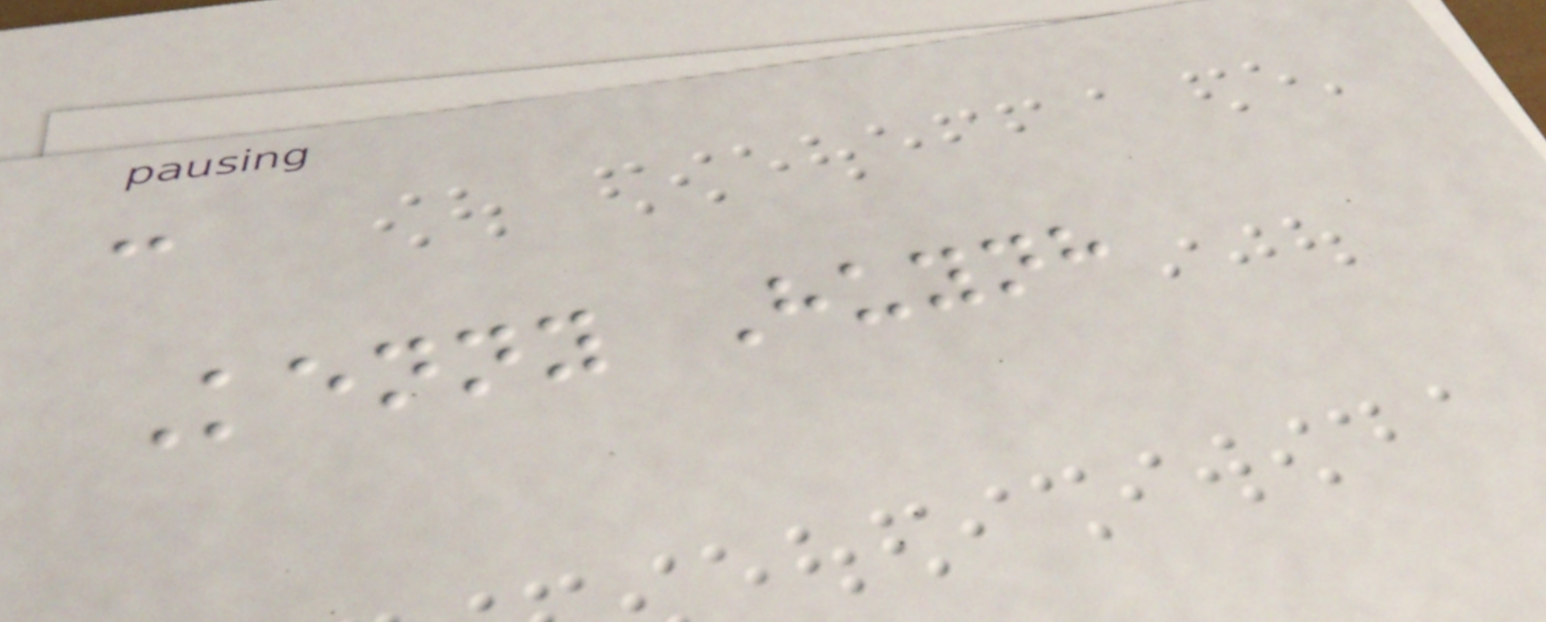-
Kenny Huynh
